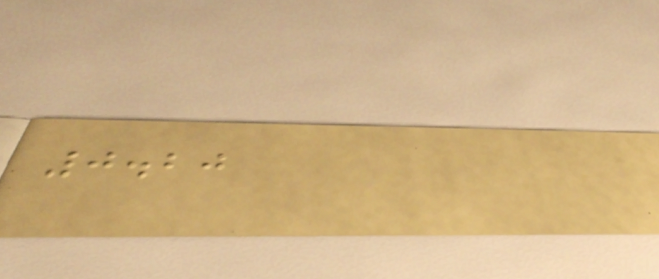0.20
